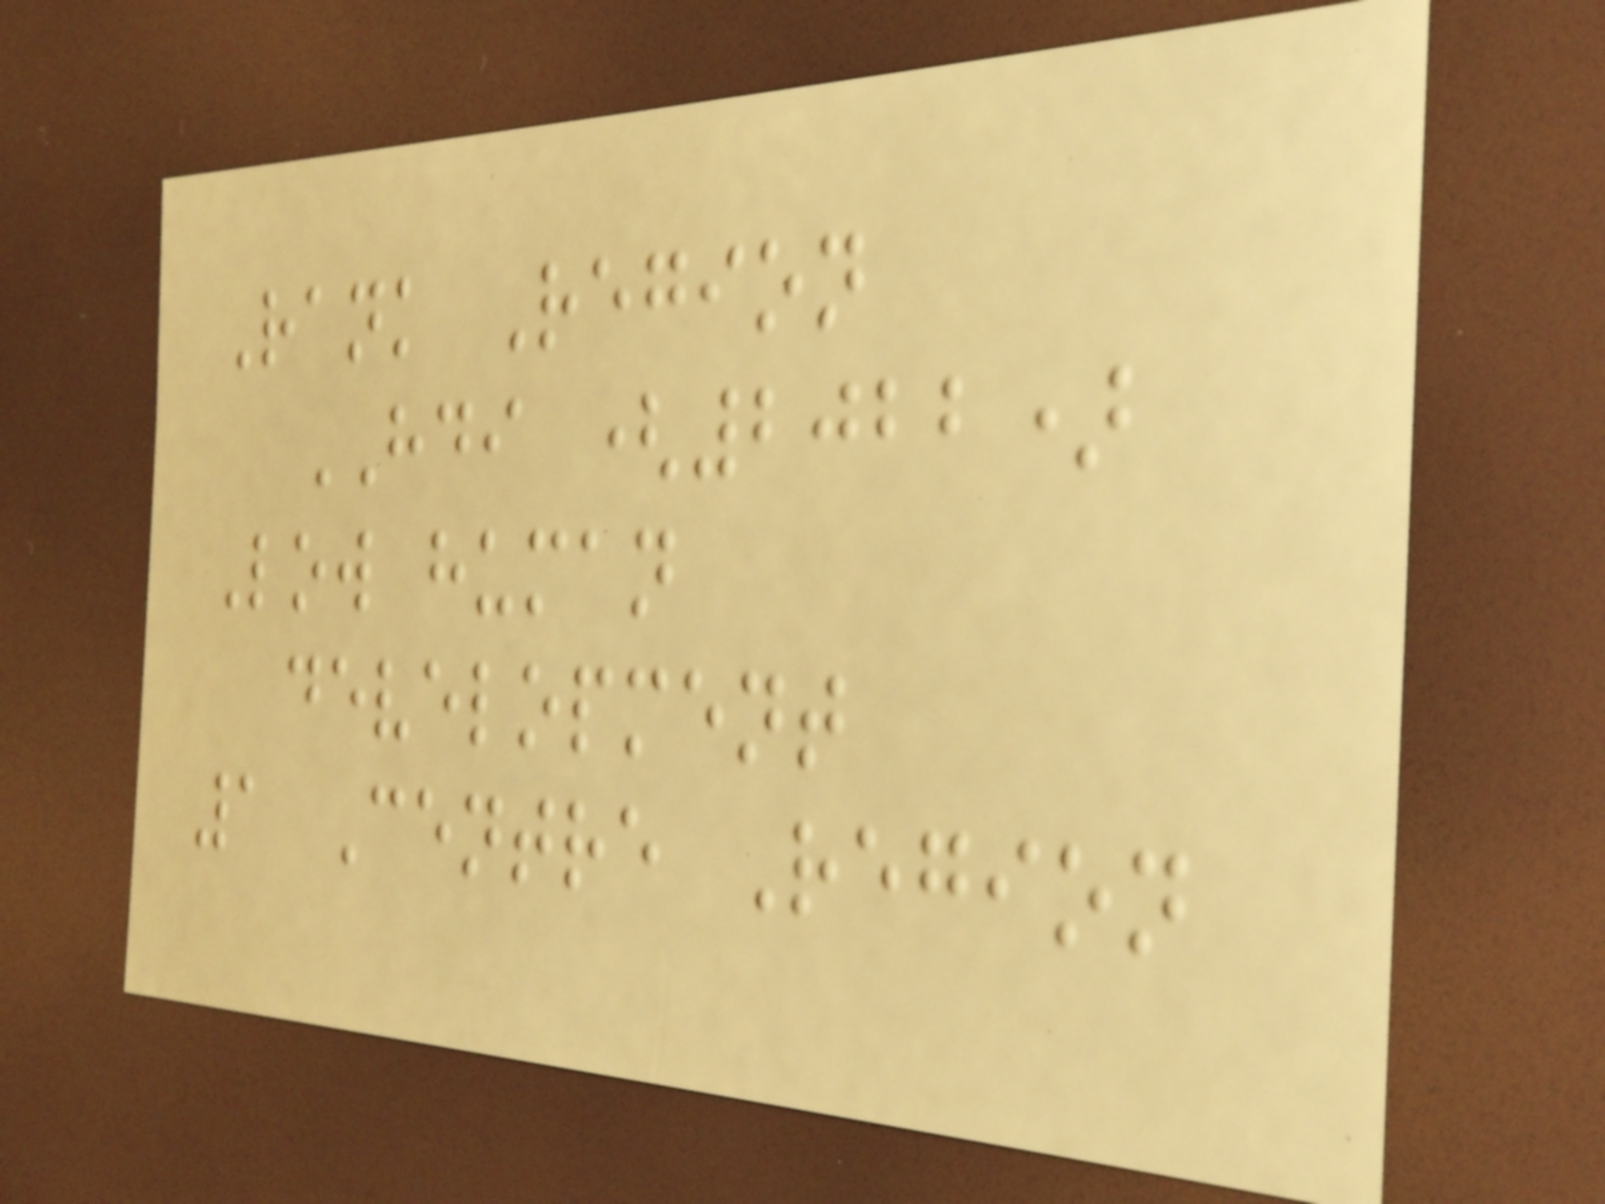Rank Region
HDI (2022)
Low human
development
1 Centre Region
